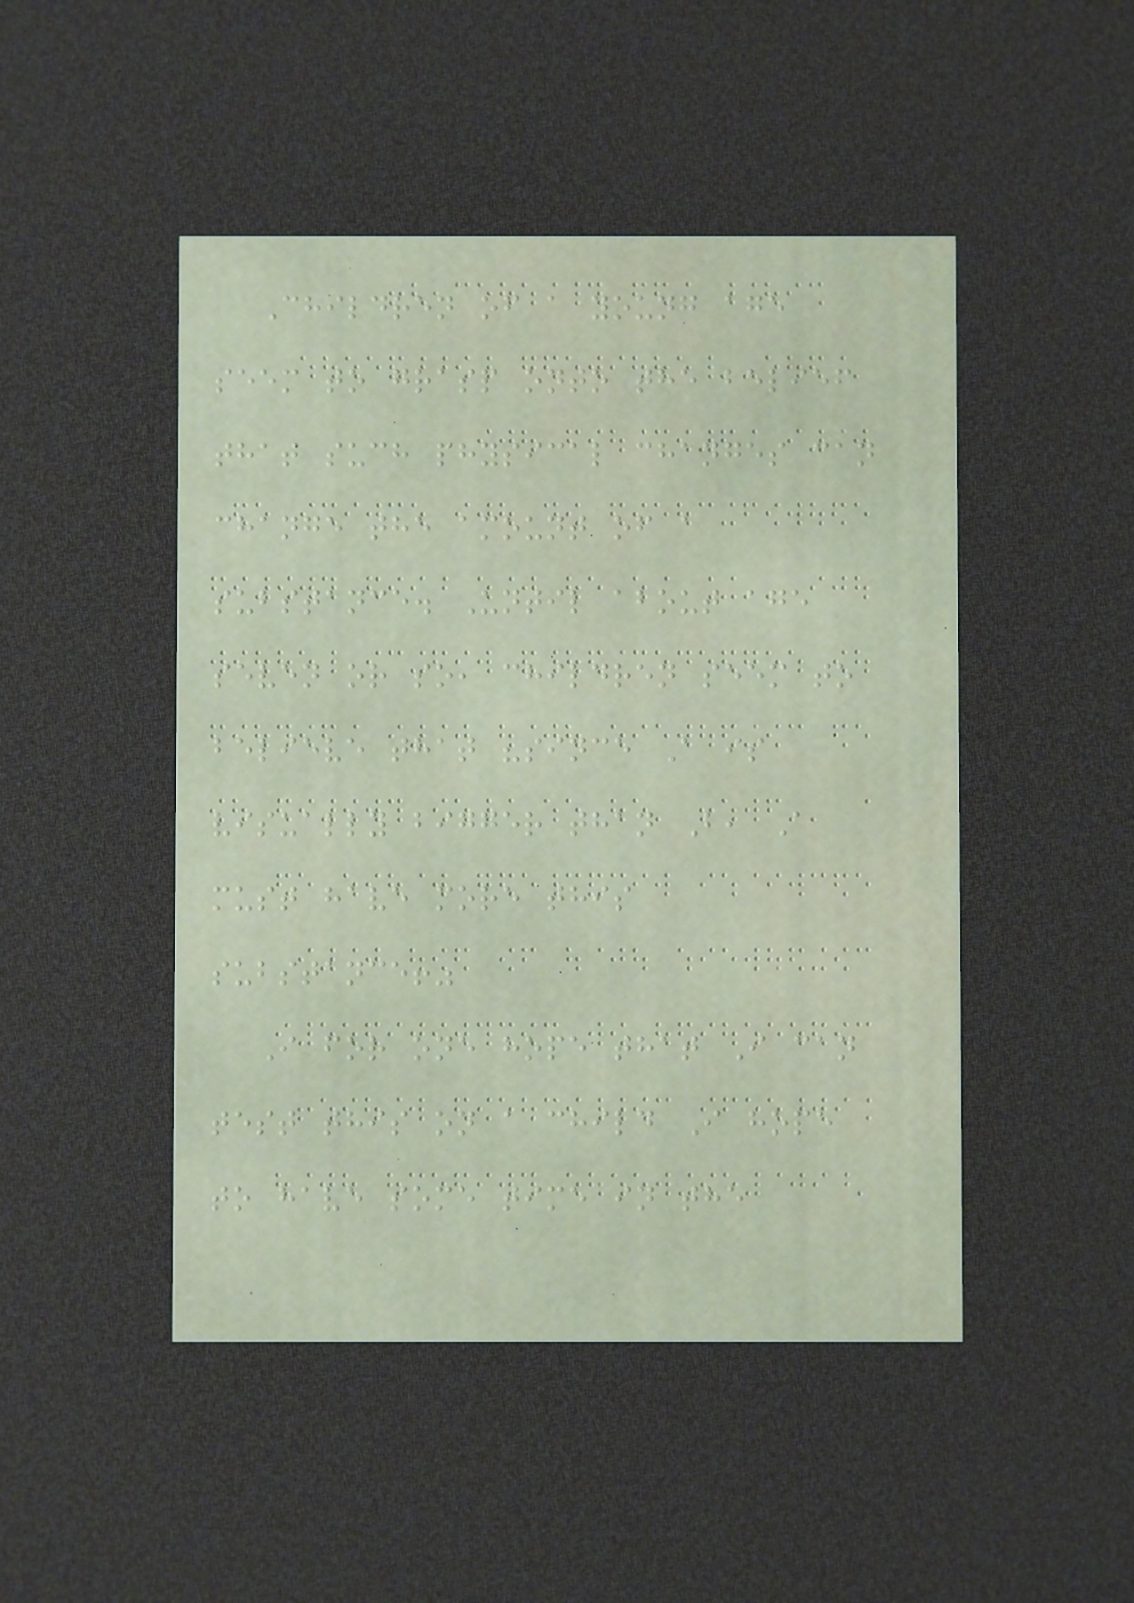Children of a young age
seem to grasp onto the belief
that such physical changes can
change the amount of a
substance. Until about age
seven or so, children seem to
believe that "since A is
visually bigger than B, A
must have more this
substance!"
I for one hope that I can
test this on a child I hope
to have some time in the
